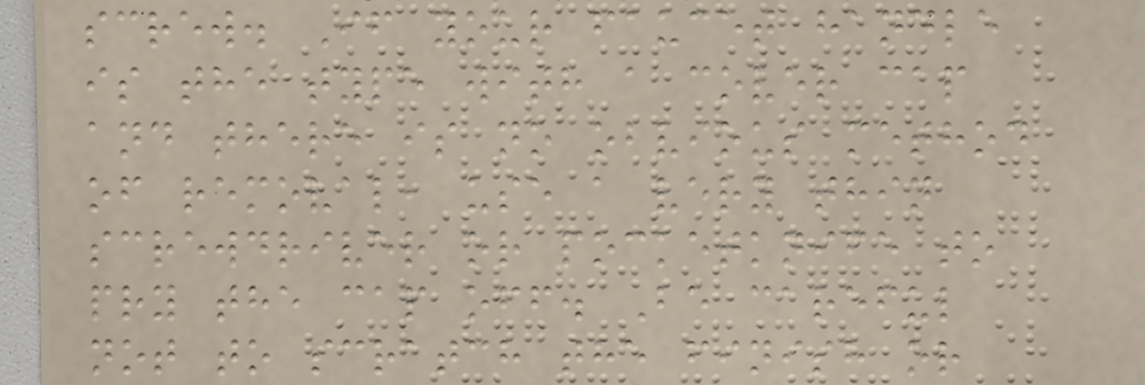screw. If your faucet handle
is the type with a cover cap
and there is no obvious method
of removal, use a very thin
screwdriver or pocketknife to
pry the cap off. Be careful
not to scratch the finish or
